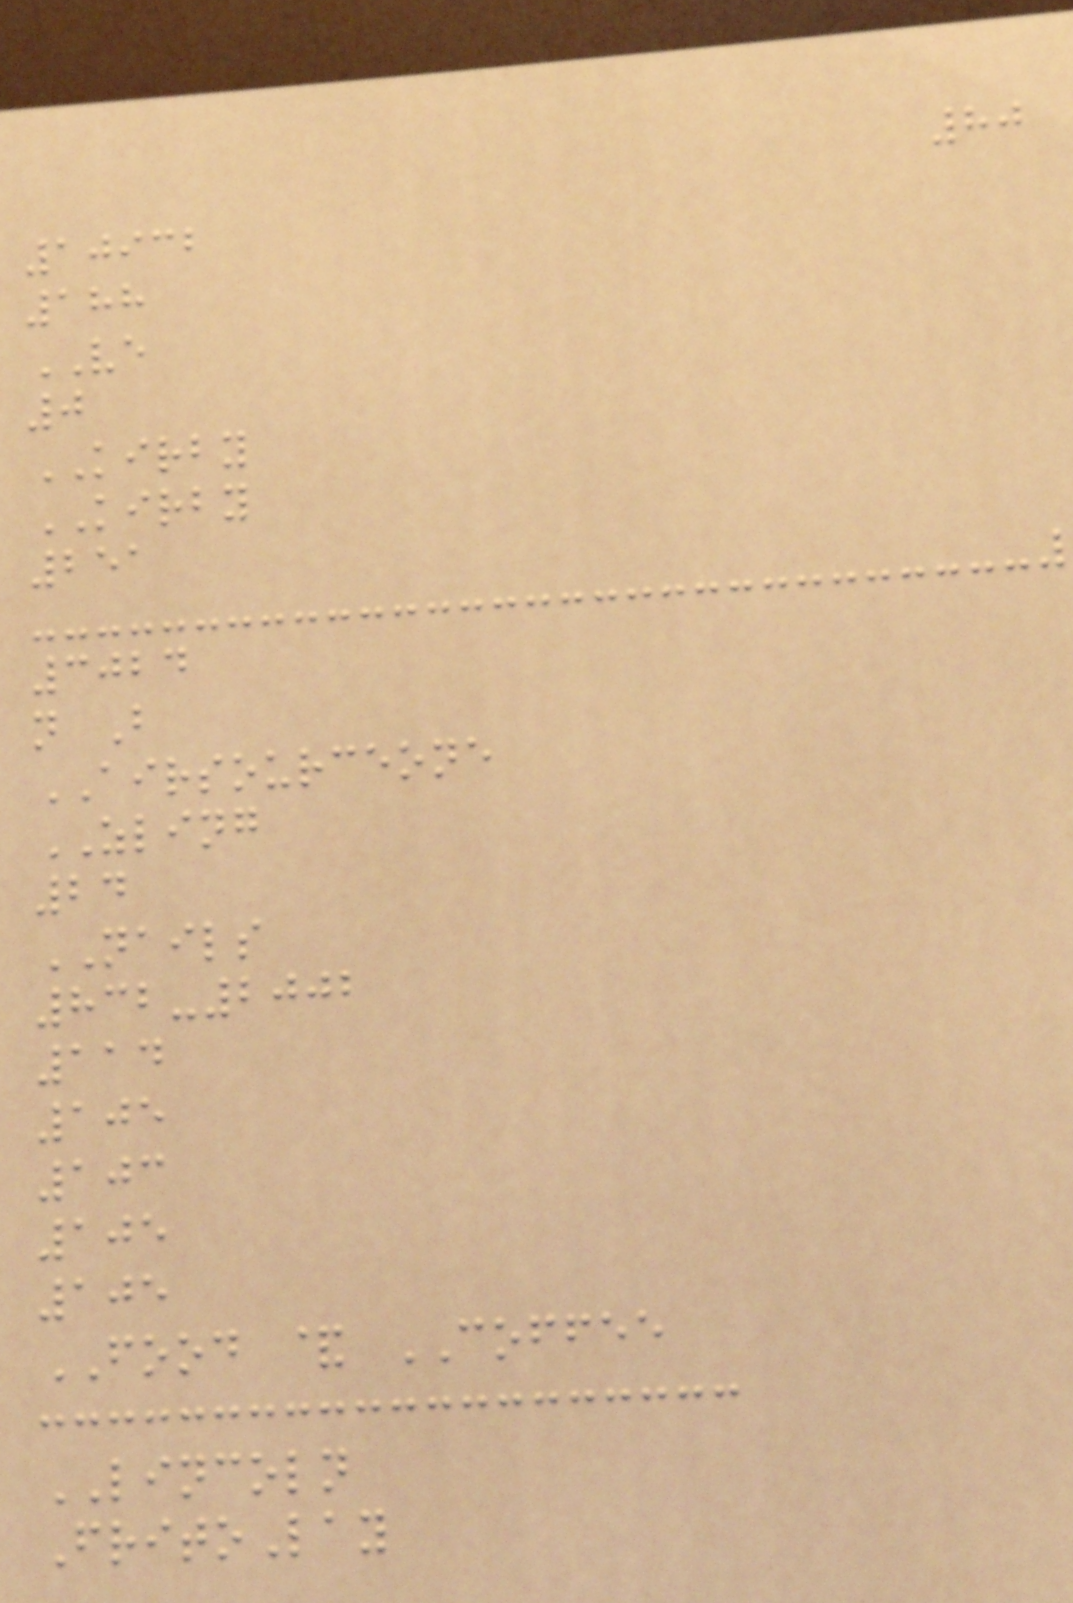80
10932
188
VE
0
KIRBY
KIRBY
251
3024
n B
AIRSOURCEONE
ZLING
24
NAILS
832-2002
114
105
103
105
105
FOOD & COFFEE
LINCOLN
FritoLay
